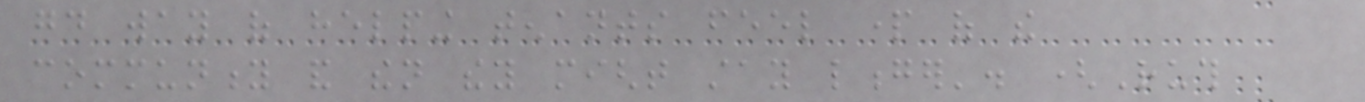good way of helping tenants feel part of the
community and then they might stay longer'. (Ruth
